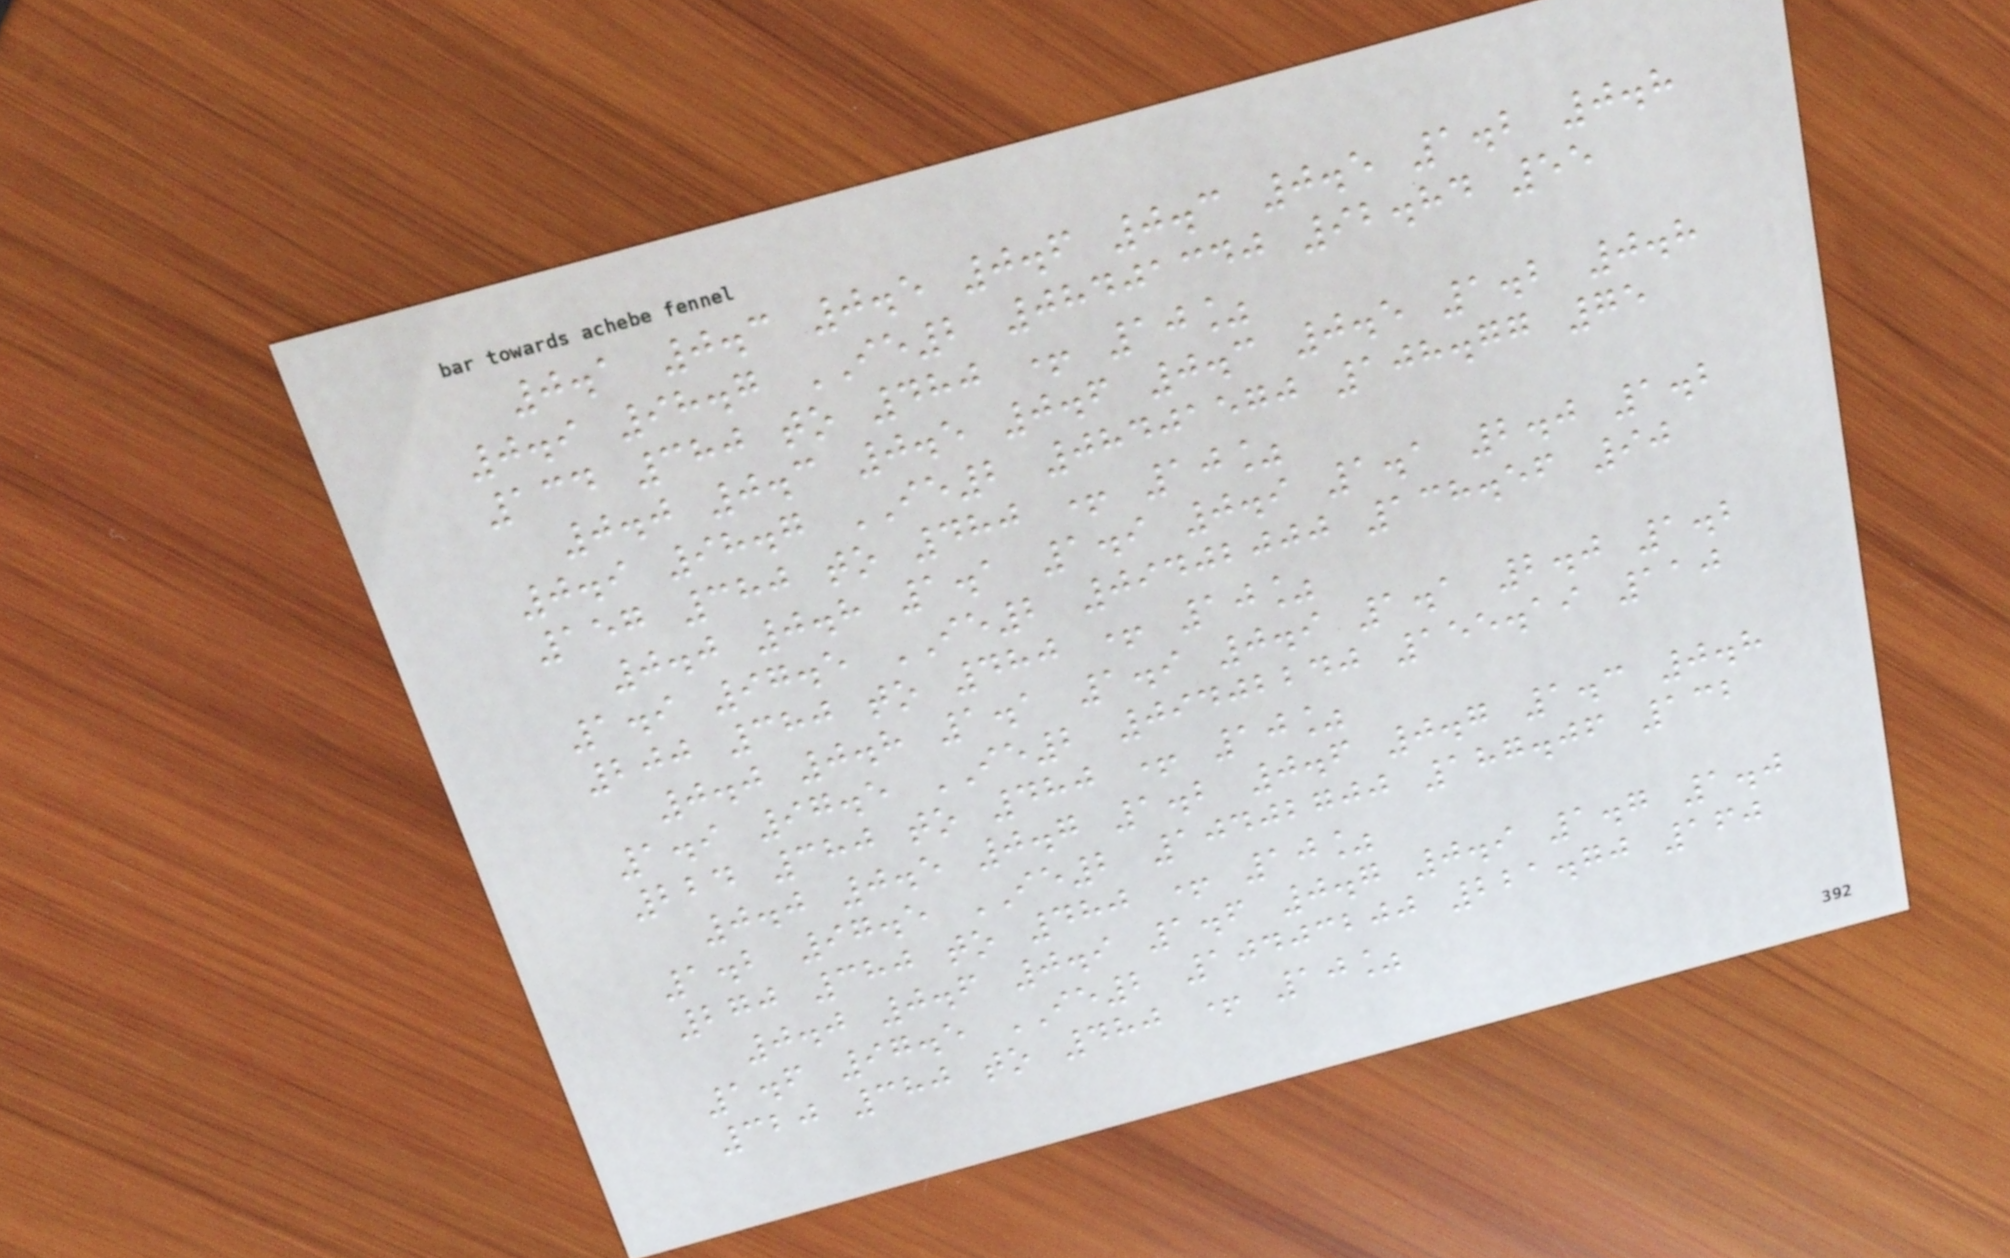0.1 0.3 0.5 0.6 0.3 0.5 1.2 0.8
0.9 98.7 IE2 08401340 92.84 55
134 380 to 480 + 10%
0.0 0.3 0.5 0.6 0.3 0.5 1.2 0.8
0.9 98.7 IE2 08401570 108.77 75
157 380 to 480 + 10%
0.0 0.8 1.1 1.9 0.9 1.1 2.0 1.2
1.9 97.5 IE2 09402000 138.56 90
200 380 to 480 + 10%
0.0 0.8 1.1 1.9 0.9 1.1 2.0 1.2
1.9 97.5 IE2 09402240 155.19 110
224 380 to 480 + 10%
0.0 0.5 0.7 1.2 0.6 0.7 1.3 0.8
1.2 97.5 IE2 10402700 187.06 132
270 380 to 480 + 10%
0.0 0.6 0.9 1.6 0.7 0.9 1.7 1.0
1.6 97.5 IE2 10403200 221.70 160
320 380 to 480 + 10%
